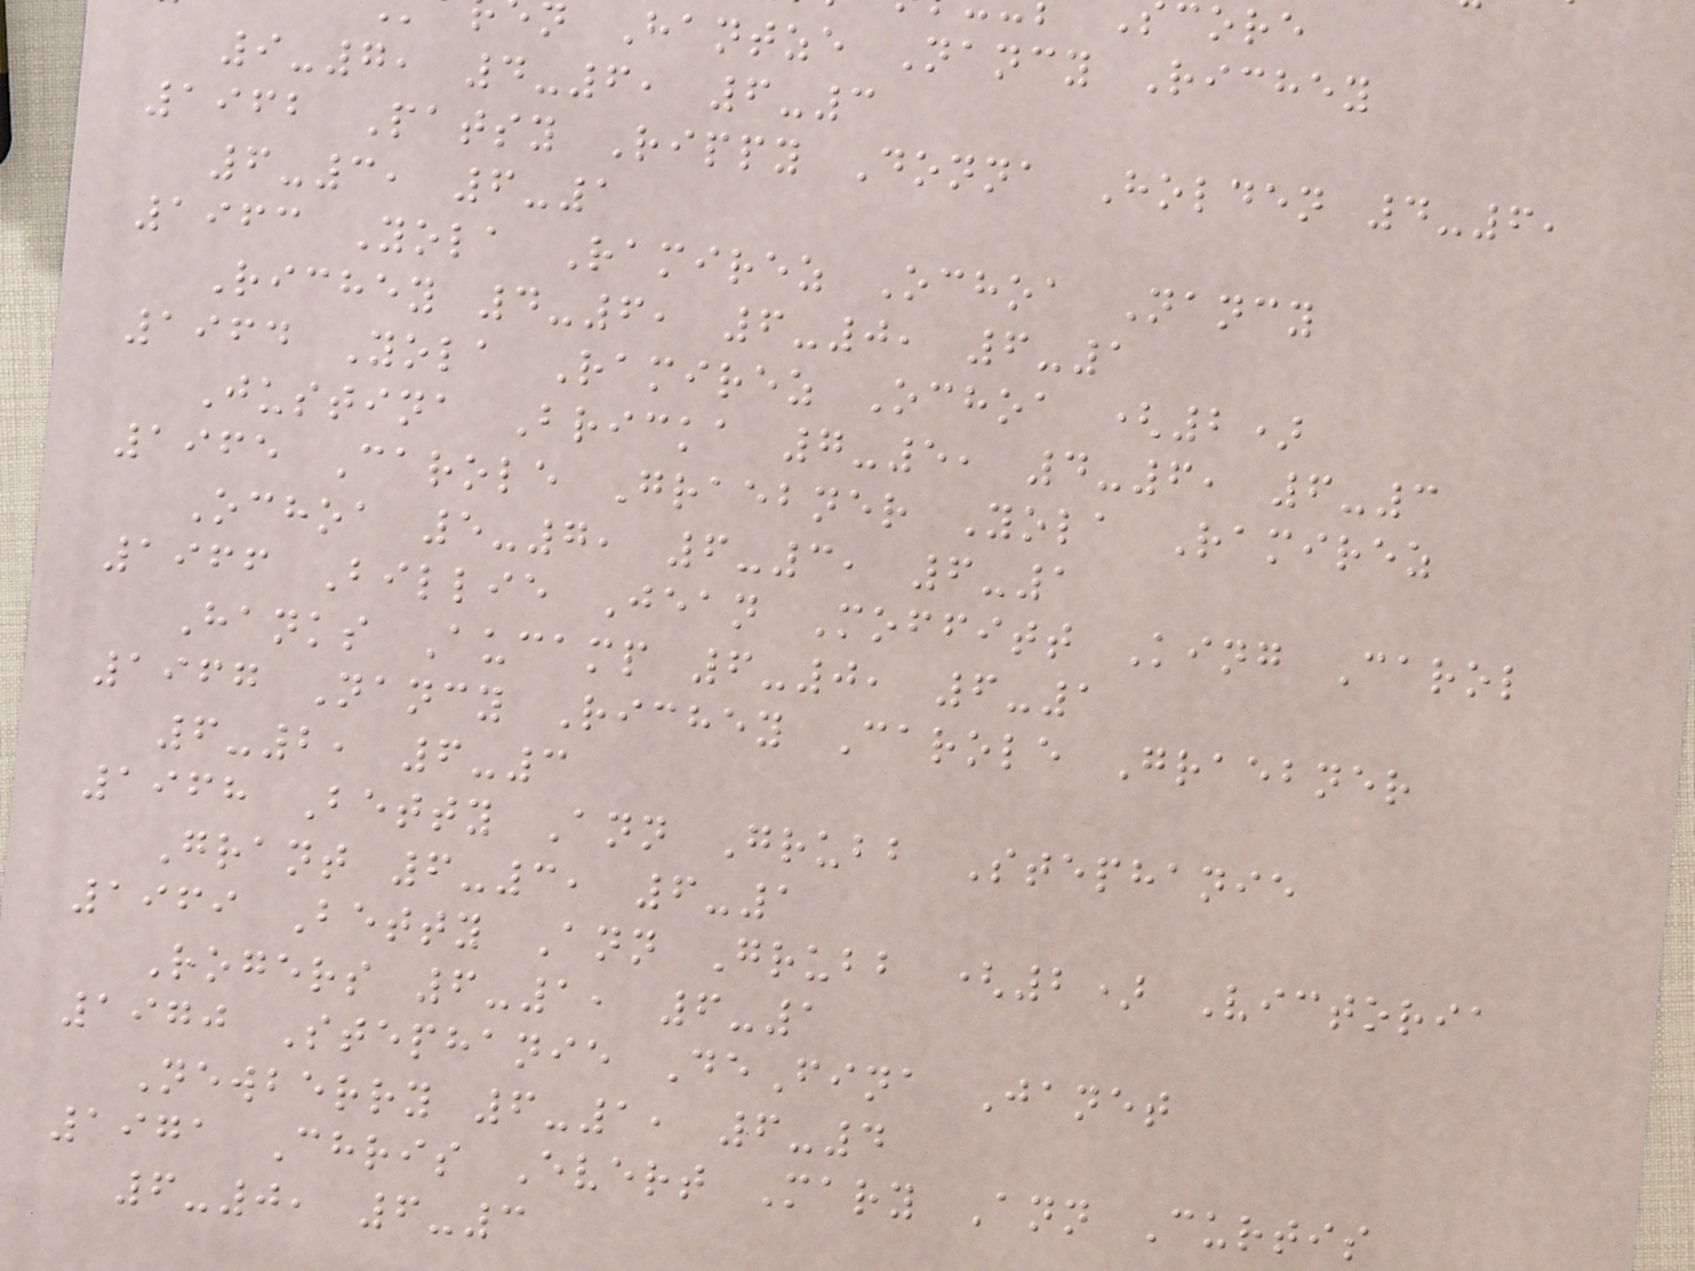Hantze Nancy Richey
9-7, 4-6, 6-3
1962 Patsy Rippy Donna Holden 4-6,
6-3, 6-1
1963 Yola Ramirez Ochoa Nancy
Richey 4-6, 6-0, 6-1
1964 Yola Ramirez Ochoa (2)
Justina Bricka 7-5, 4-6, 6-3
1965 Carole Graebner Yola Ramirez
Ochoa 5-7, 6-3, 6-1
1966 Billie Jean Moffitt King Carol
Hanks Aucamp 6-0, 6-1
1967 Nancy Richey Carole Graebner
6-2, 6-3
1968 Betty Ann Grubb Stephanie
Grant 6-3, 6-1
1969 Betty Ann Grubb (2) Victoria
Rogers 6-1, 6-1
1970 Stephanie DeFina Janet
Newberry 6-1, 6-4
1971 Chris Evert Mary Ann Curtis
6-0, 6-3
